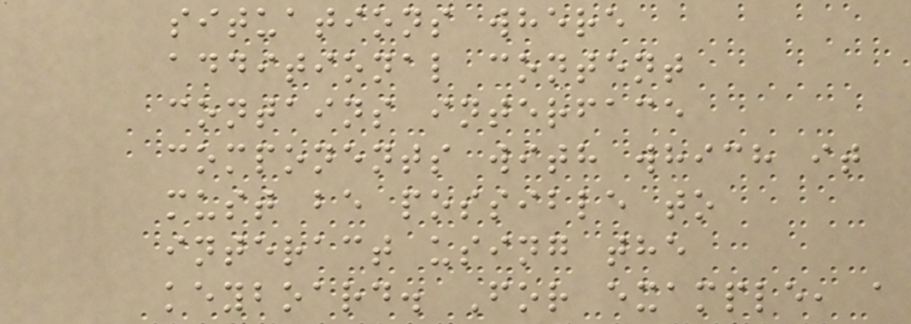situations where
additional content
contains interface
components with which it
must be possible to
interact using the
keyboard. For example, a
